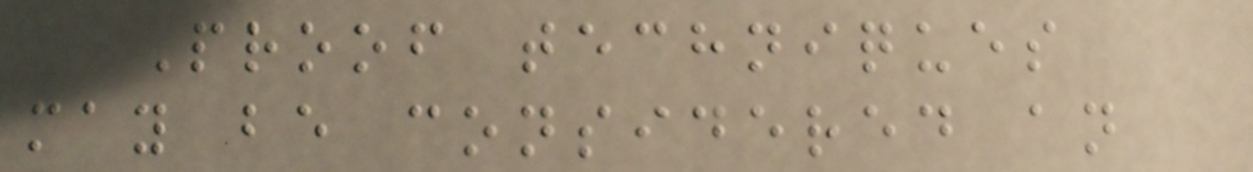Proof techniques
may be considered an
